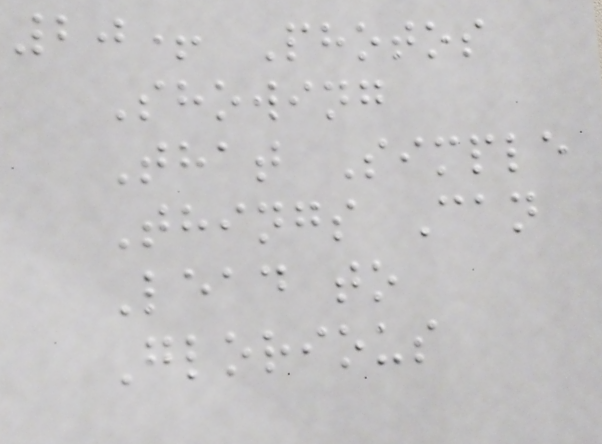20+ Photos
Showing
That Simple
Things Can
Lead to
Glorious
